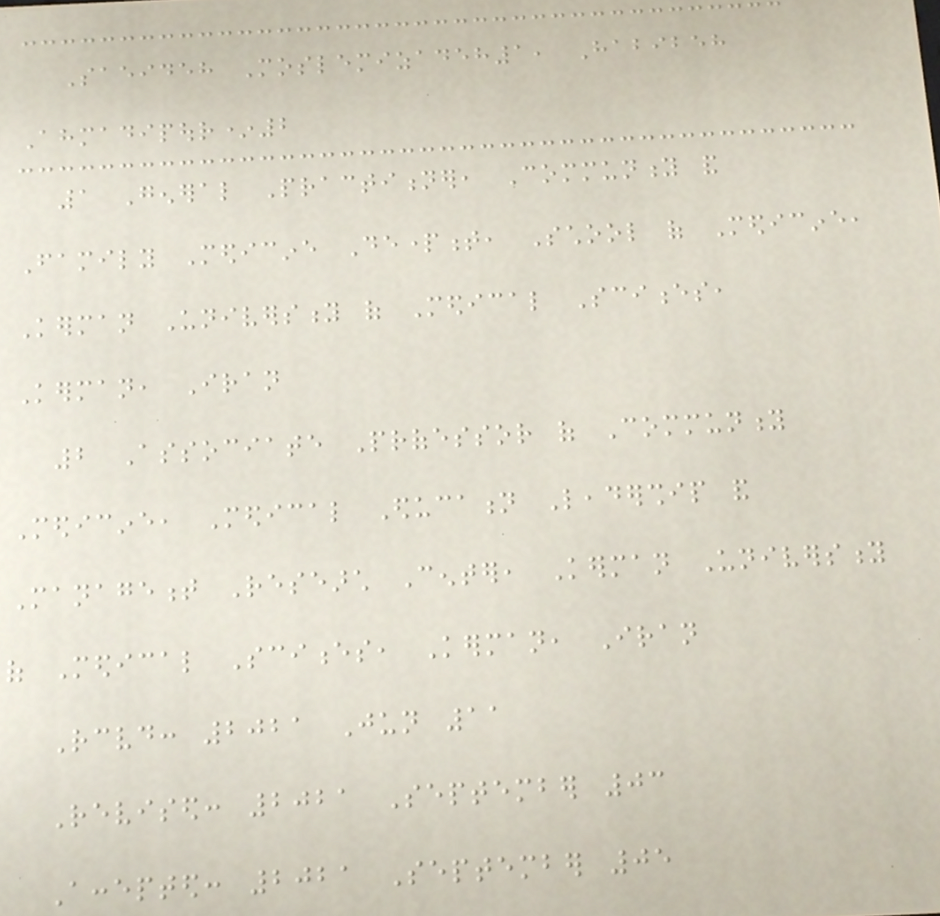Saeideh Moslemizadeh1, Habibeh
Ahmadipour*2
1 General Practitioner, Community and
Family Medicine Department, School of Medicine,
Kerman University of Medical Sciences,
Kerman, Iran
2 Associate Professor of Community
Medicine, Medical Education Leadership and
Management Research Center, Kerman University
of Medical Sciences, Kerman, Iran
Received: 2021 Jun 11
Revised: 2021 September 03
Accepted: 2021 September 05
